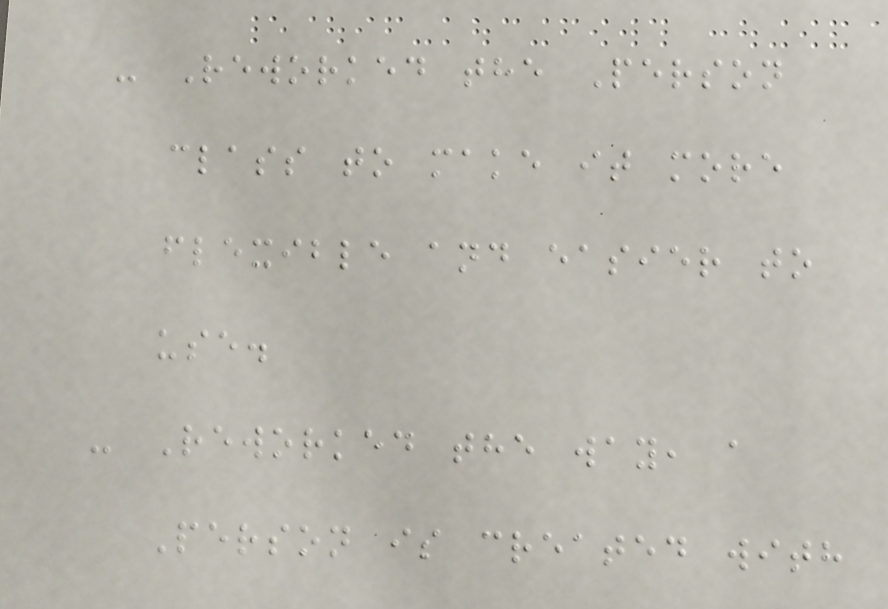- Reworked the Person
class to make it more
flexible and easier to
use.
- Reworked the way, a
Person is created with
